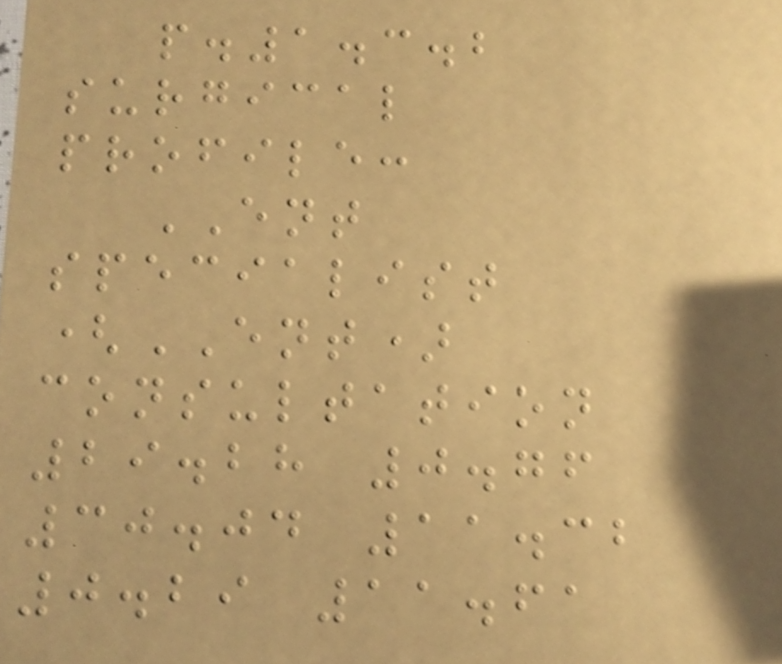p.1.3.2
surgical
profile:
ENT
specialist
(ENT)
consultation
29.28 0.76
30.04 11.32
0.29 11.61
